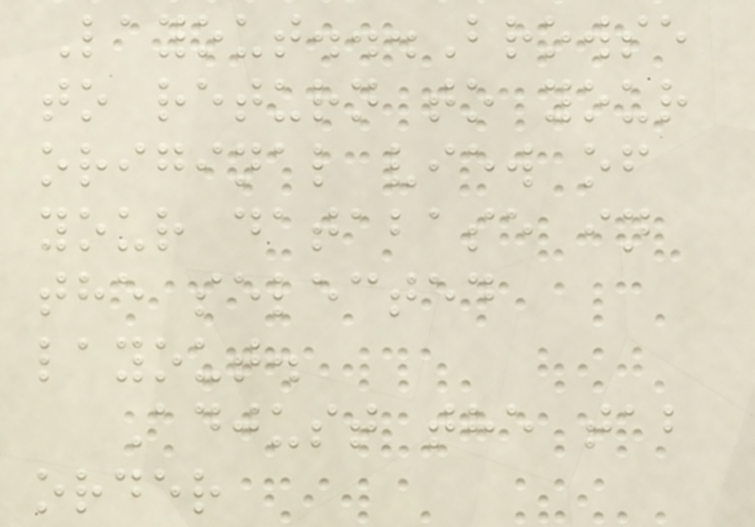Layout...Browse
to return to your
original view of
your database in
the selected
layout.
Adjust the tab
order
